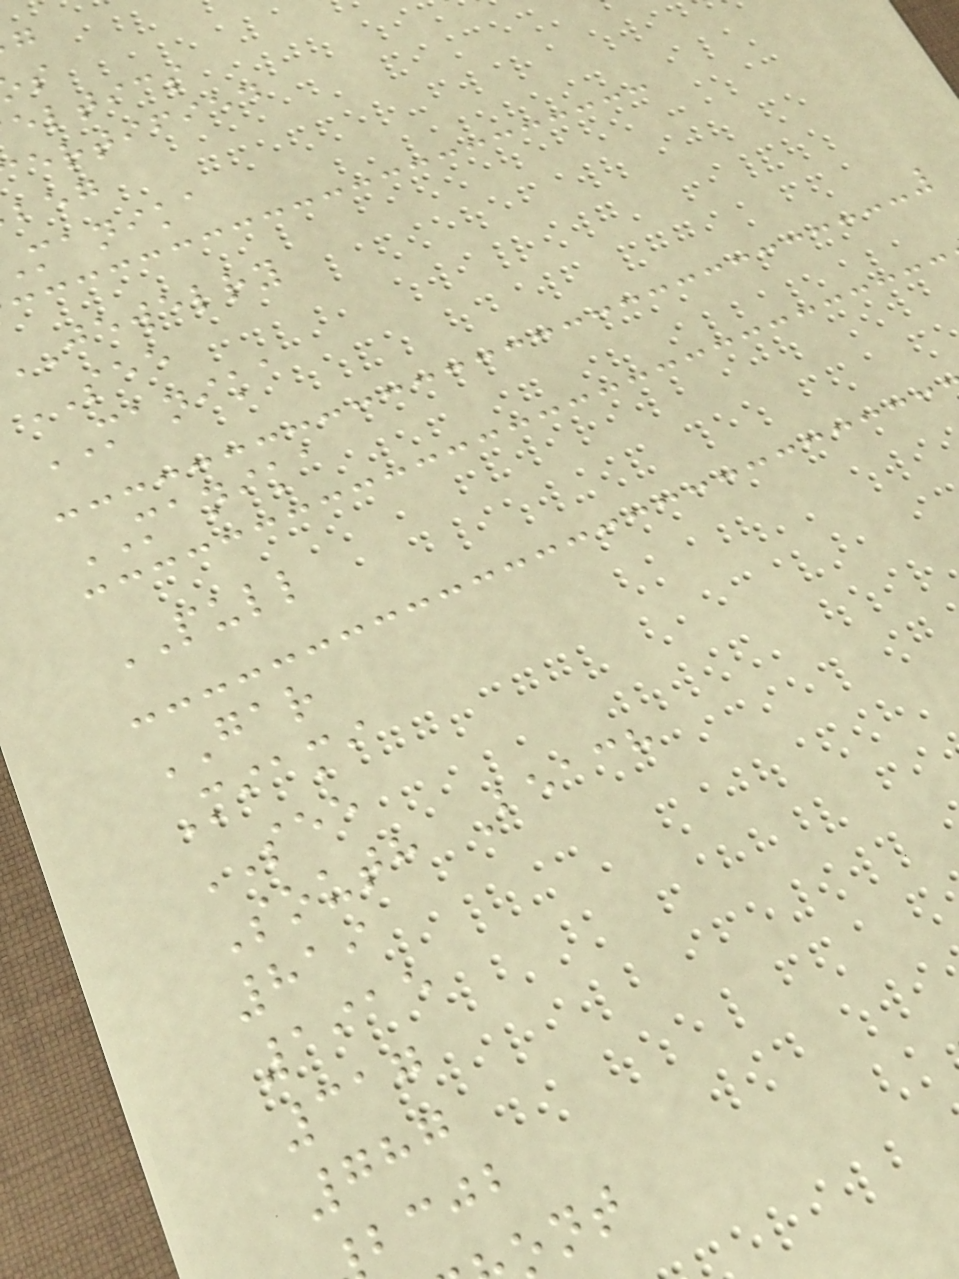eltics
ertified
manika
jewelry
SEE
MANIKA
MANIKA
PULL
GAR
Miami
SEE
South Beach
819
1915
317
787
bcjb
